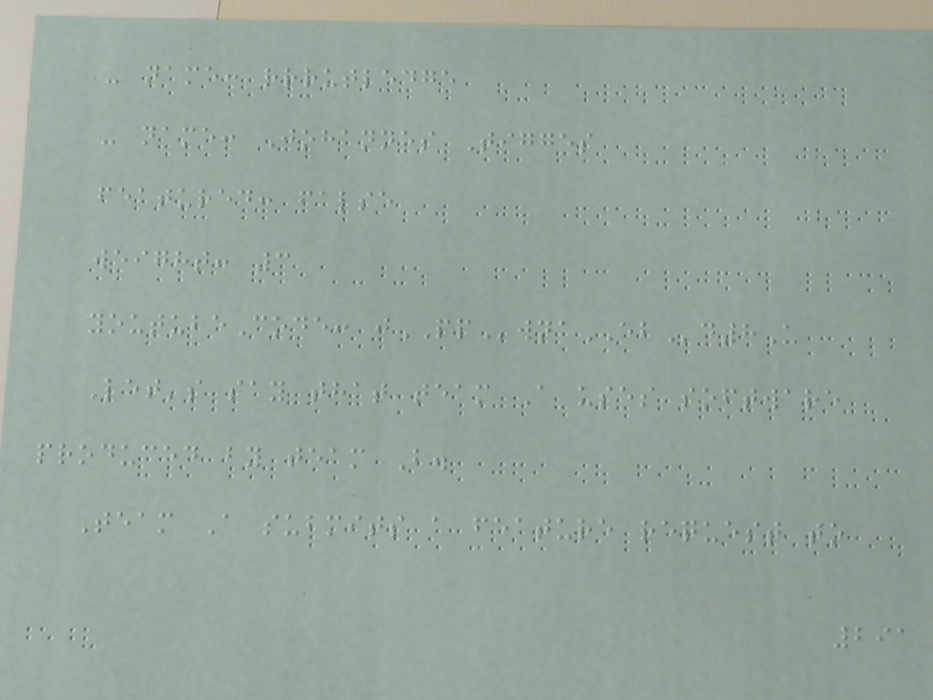- name: rrrutledge
- name: Johannes Tigges
featured: false
weight: 3
youtubeCode: jPPwnaEBd8U
Let's say that team A uses software
produced by team B.
Team A submits a feature request to
291
